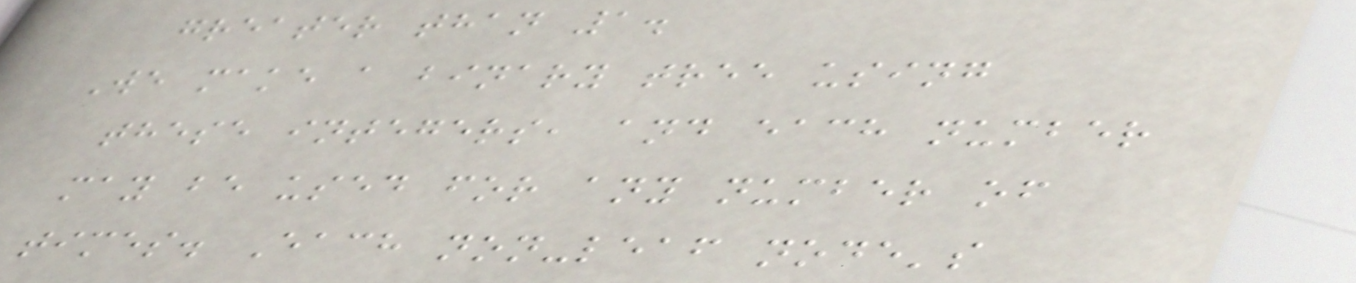greater than 1.
We make a binary tree using
these integers, and each number
may be used for any number of
times. Each non-leaf node's
